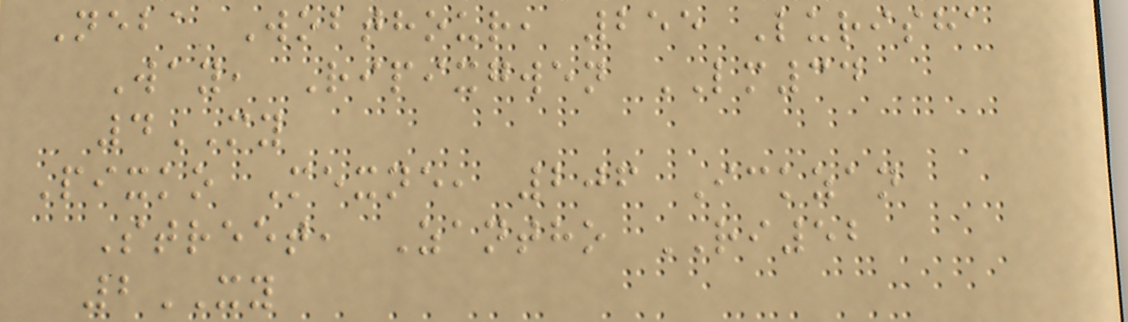Neba Wobthour, 255 Lurisha
Way, Ripixgwen LM34
4MY
Pixko Mexne, 206 Ickzan
Street, Zantho RI52
2XY
